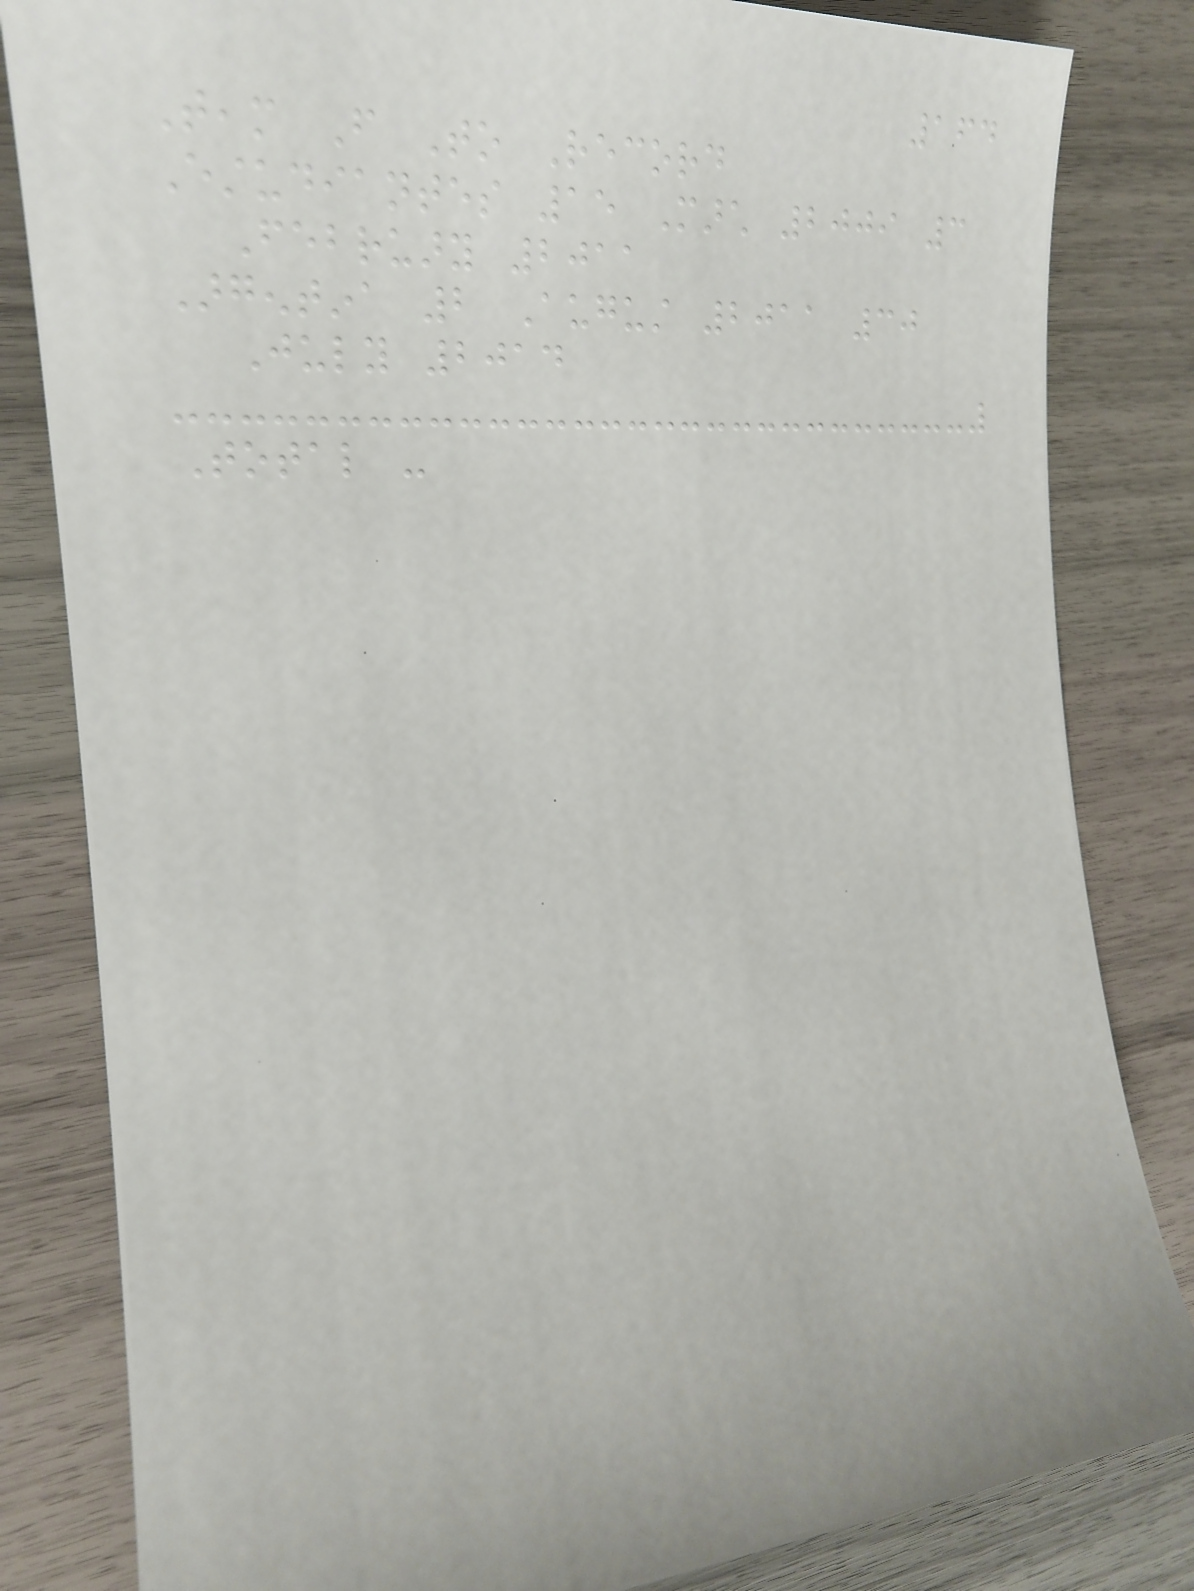164
Team From To Record
Estudiantes 15 March 2009 3
February 2011
Argentina 2 August 2011 30
July 2014
Total -
